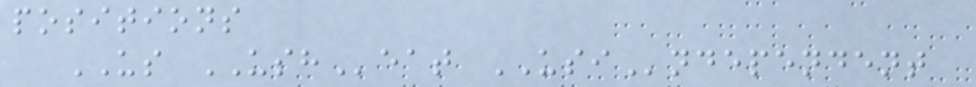positions
US USHeat USIndependent
